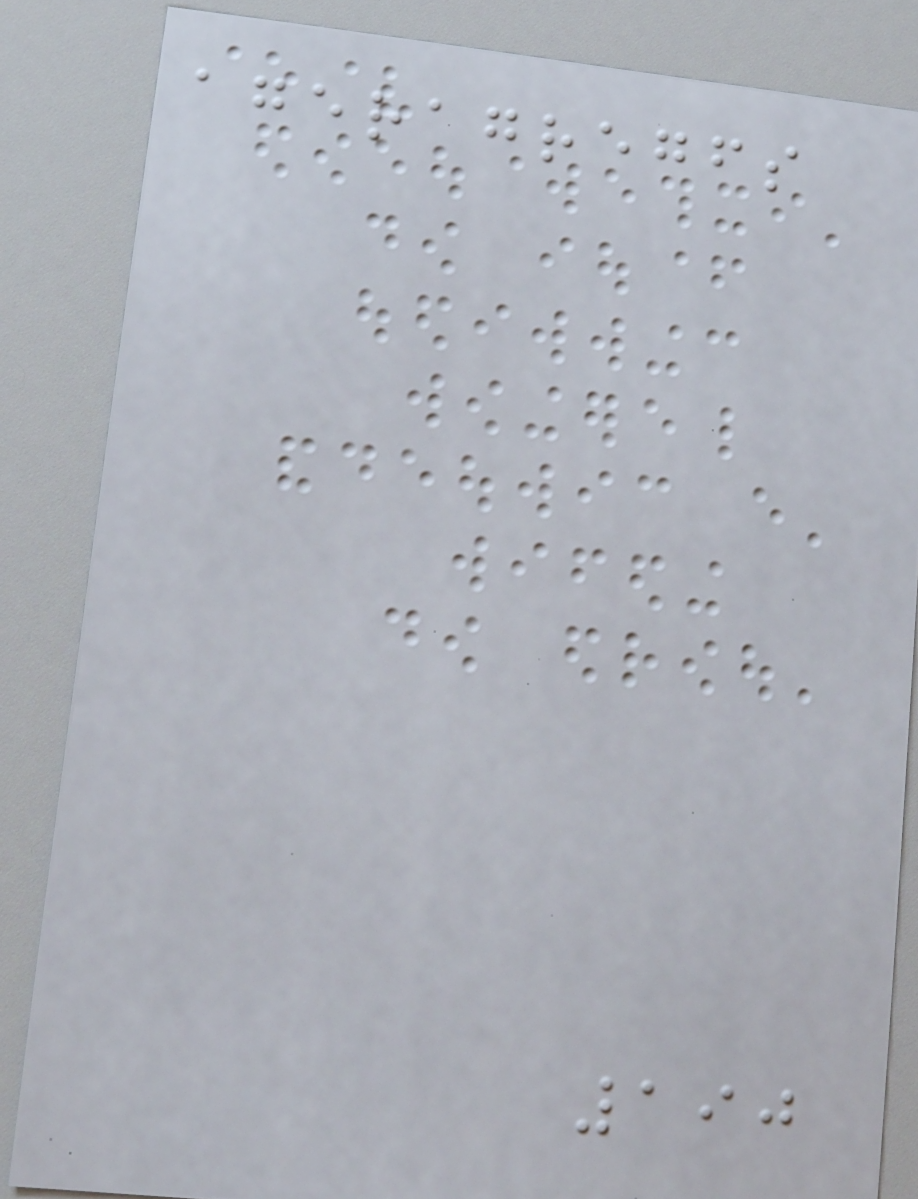ageragregfs
190
